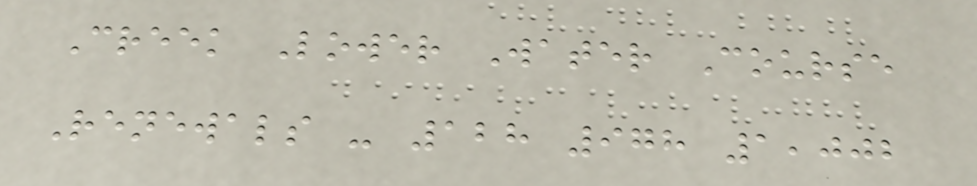Creek Lower Water Course
Renewals - 128 978 1,002
